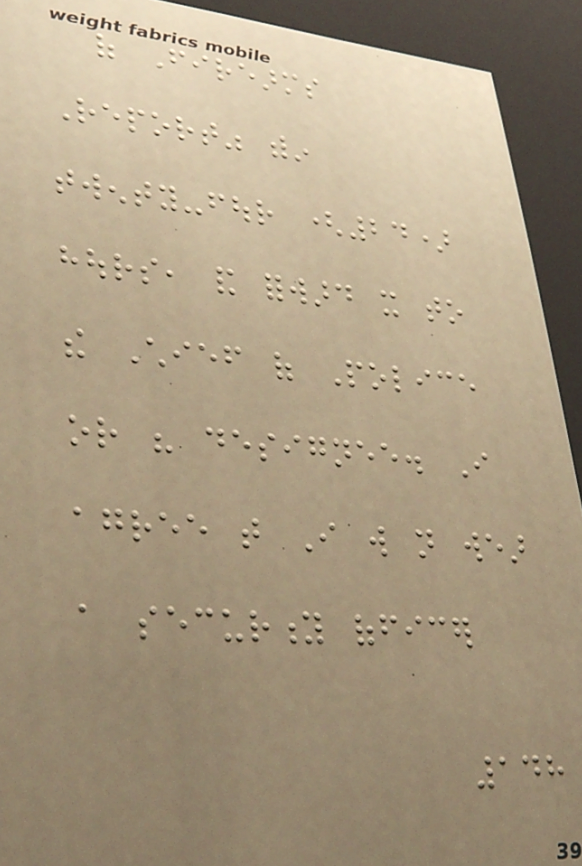of Firearms
Report" within
twenty-four (24)
hours, and forward it to
the Chief of Police
or his designee. I
agree that I will not wear
a security officer
148
